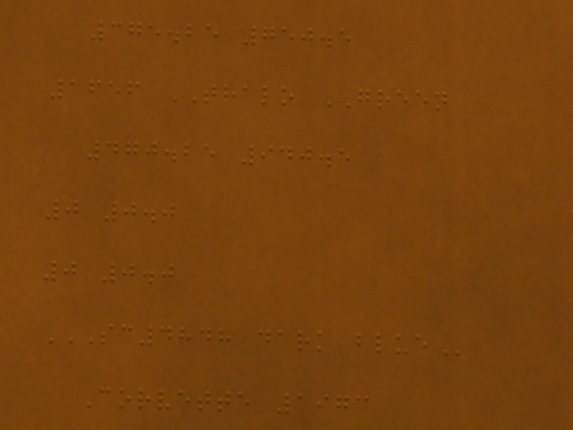375.25 750.5
1656 THALO GREEN
470.25 940.5
0 0.0
0 0.0
SC4848 DARK BLUE
Corvette 1973
